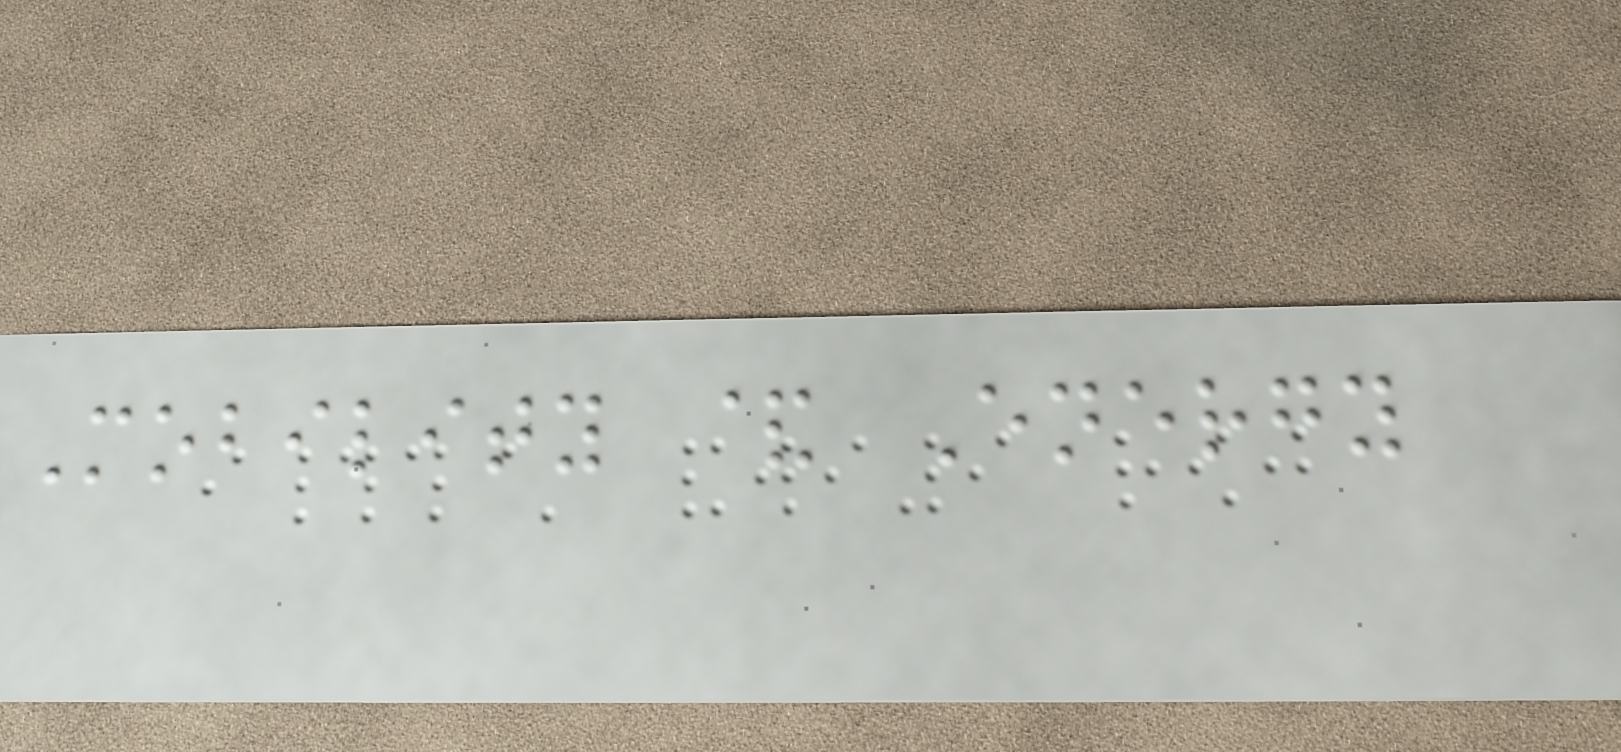Mobility & Energy
